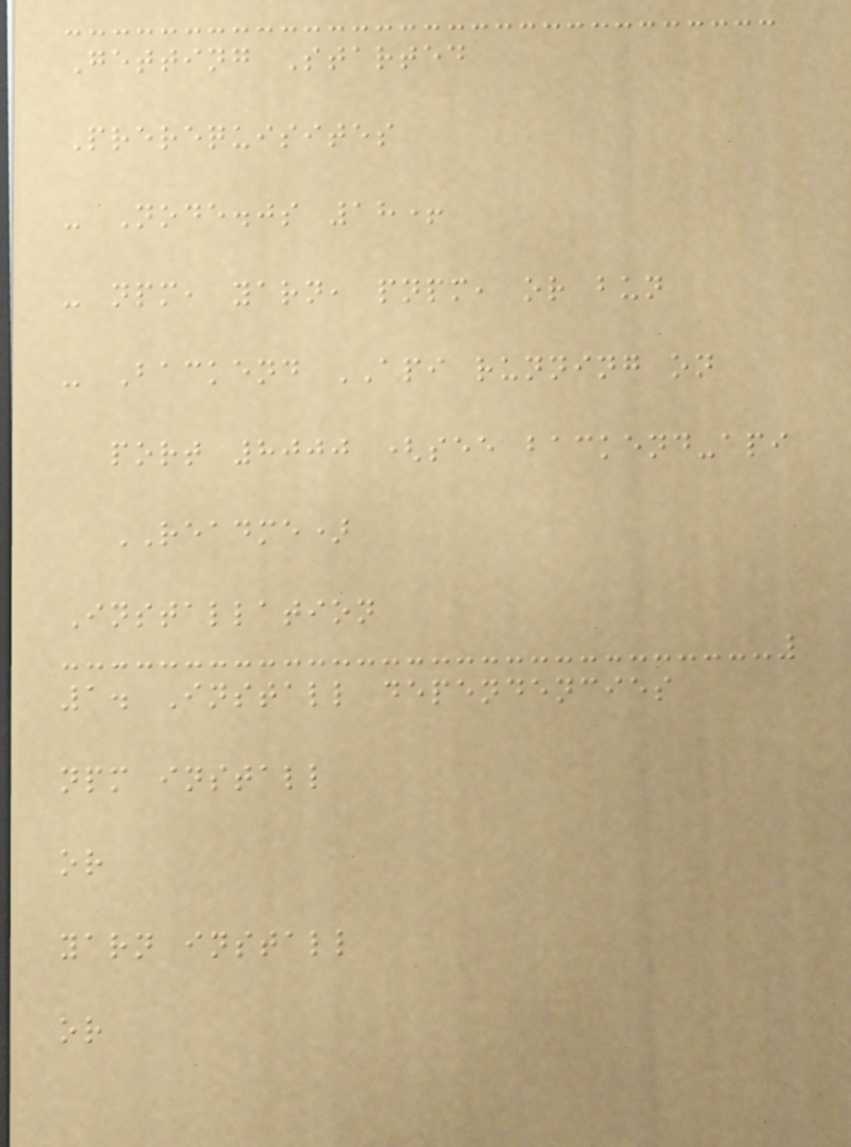Getting Started
Prerequisites
- Node.js 18+
- npm, yarn, pnpm, or bun
- Backend API running on
port 8000 (see backend-api
README)
Installation
1. Install dependencies
npm install
or
yarn install
or
